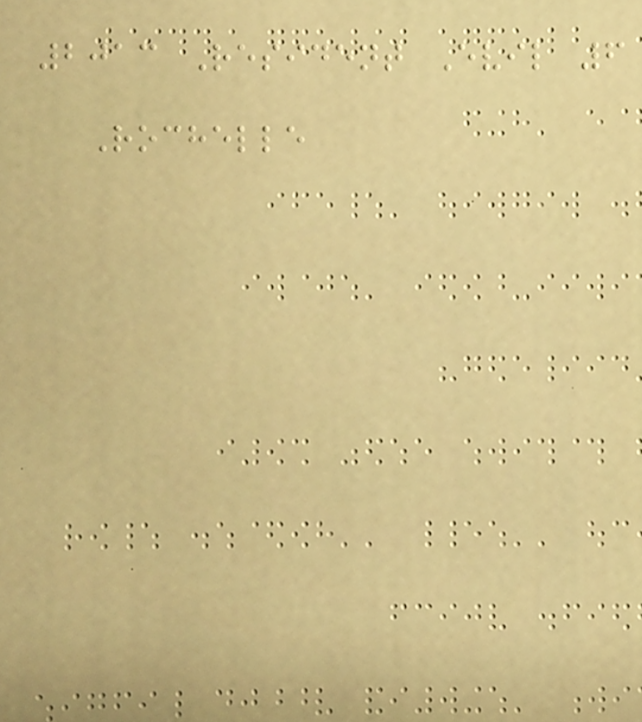2013 Resident Evil 6
Rochelle
